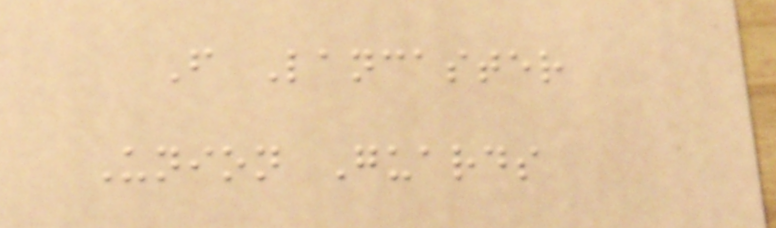F Lancaster
Union Guards
